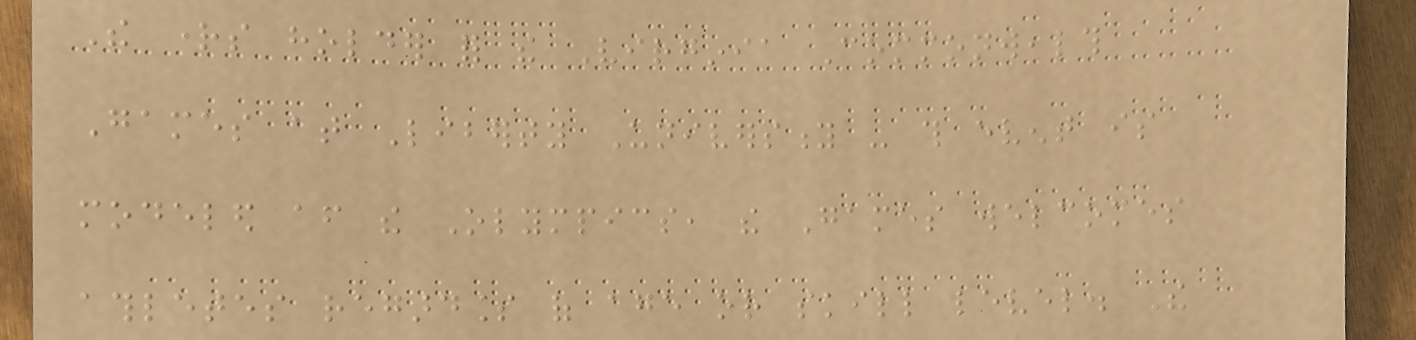The rights holder for the Virginia Commonwealth
Games at Liberty University - this event is
modeled after the Olympics, the Games welcomes
athletes regardless of age or skill level. The
